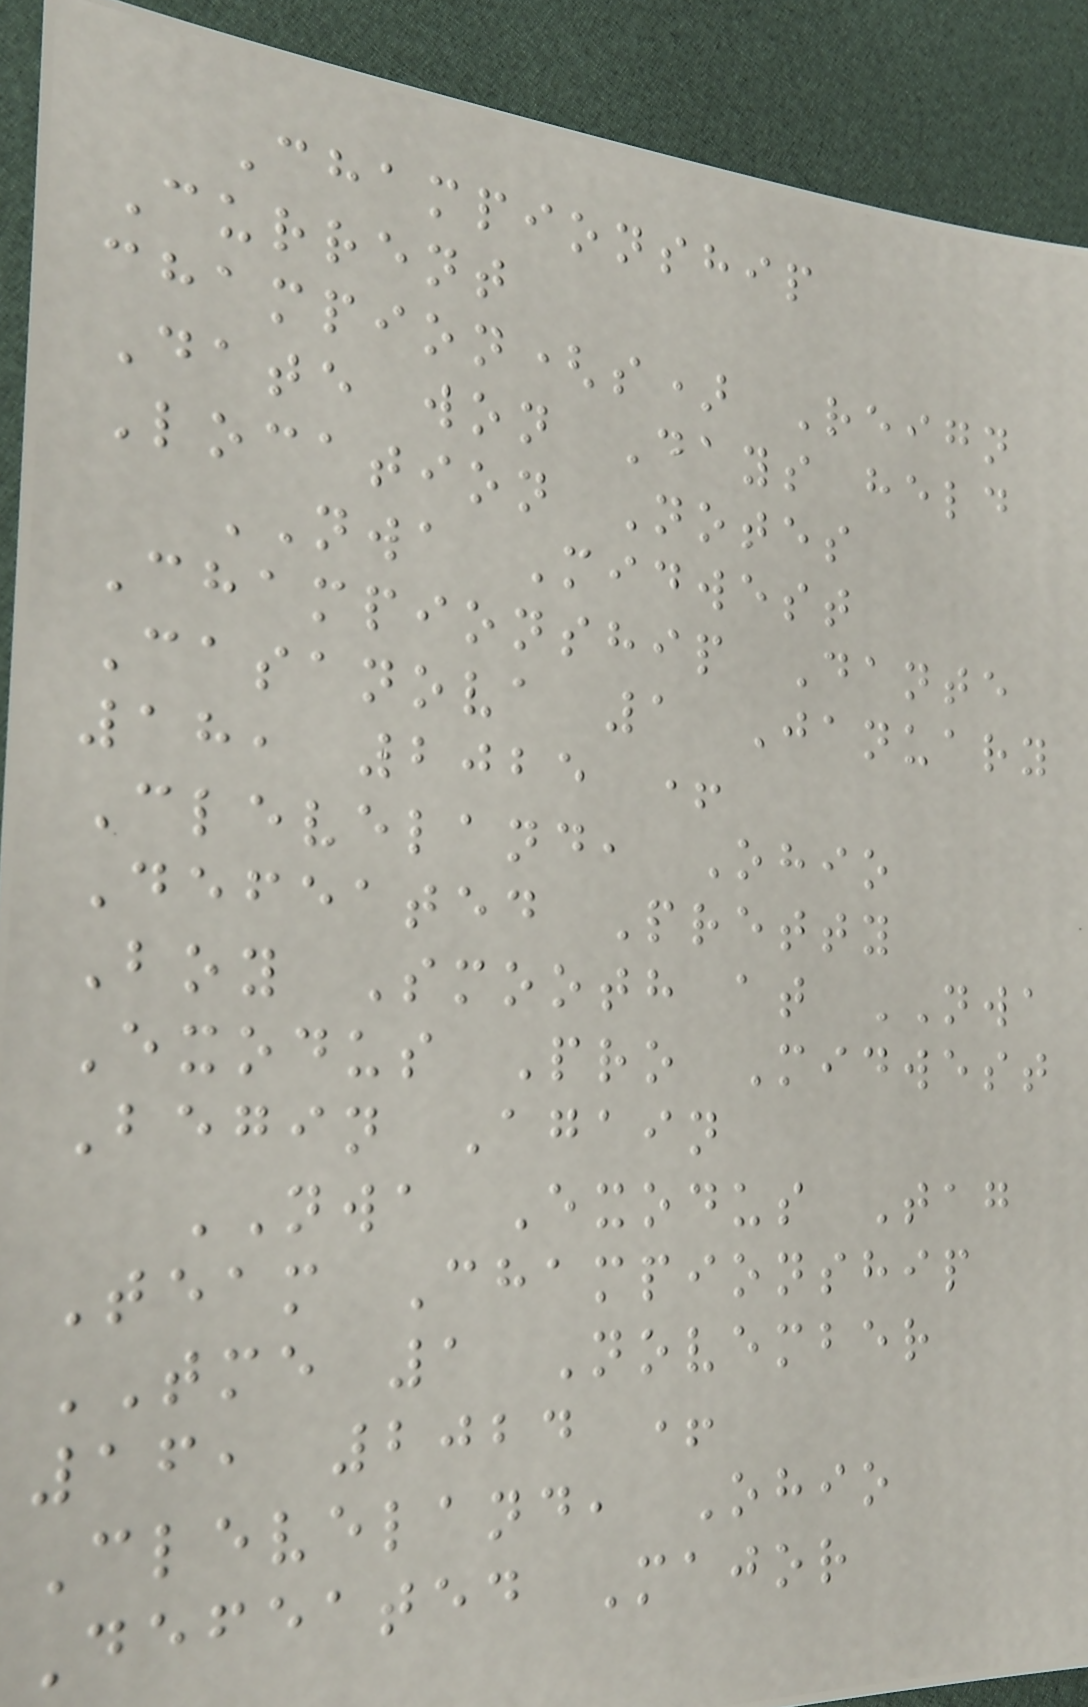Championship
Current
champion(s) Reign
Date won Days held
Location Notes
NWA Midwest
Championship Dante
Casanova 1 January
18, 2025 +
Cleveland, Ohio
Defeated Pretty
Boy Smooth at NWA
Exodus Pro Midwest
Begin Again
NWA Exodus Tag
Team Championship
TME 1 November
16, 2024 +
Cleveland, Ohio
Defeated Major
